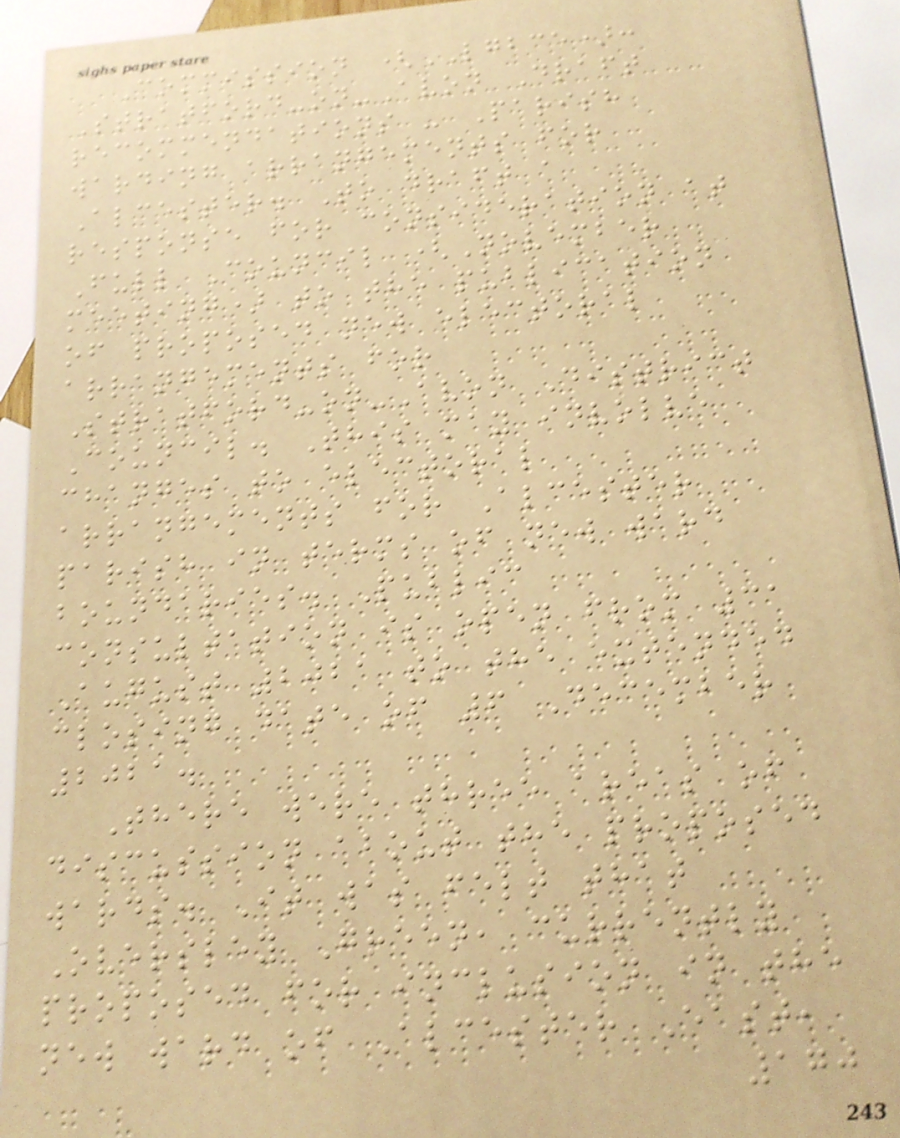Commission (LGBCE):
Stratford-on-Avon Draft
recommendations - Parish
warding arrangements for
Alcester. To draft a
response for consideration at
Full Council (November
meeting) to the publication
of proposed new electoral
arrangements for
Stratford-on-Avon District
Council. This may involve
changes to electoral
arrangements for Alcester
parish in terms of new ward
boundaries. Public
consultation is open from 31
August 2021 to the extended
closing date of 6 December
2021.
There were three areas of
discussion about the proposed
wards. It was felt that
Oversley Green, currently
proposed for inclusion in the
new ward of Alcester East,
170
